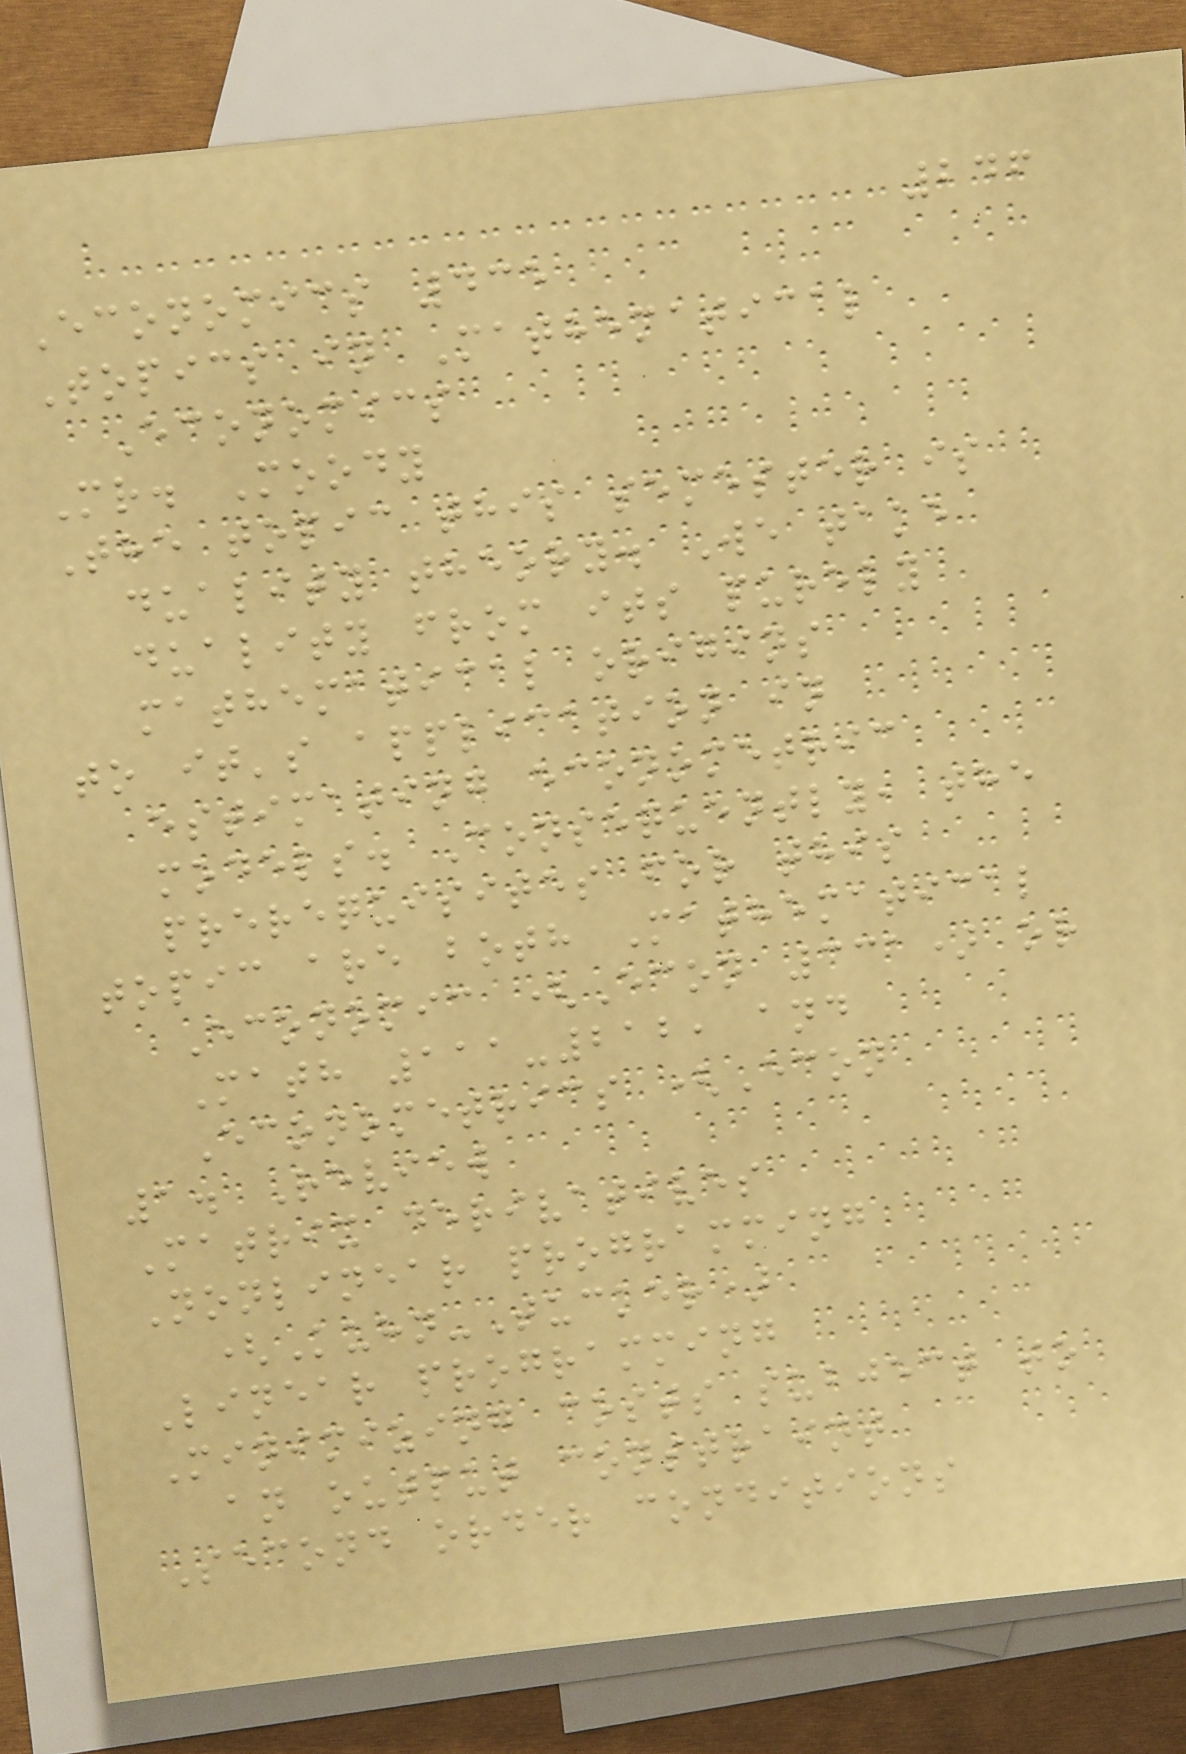246
Economics 435
Topics in Mathematical
Economics
Mr. Moody
The topic this semester is
duality theory. We take
duality from its purely
mathematical origins
to it's application in
estimating econometric
models. Consequently, the
prerequisites for this
topic are both Mathematical
Economic (Econ 331) or
Math 111-212, and
Econometrics (Econ
1. Review
Matrix derivatives
Nonlinear programming
(Kuhn-Tucker)
Linear programming
Minimizing costs subject to
an output constraint
Second order conditions
